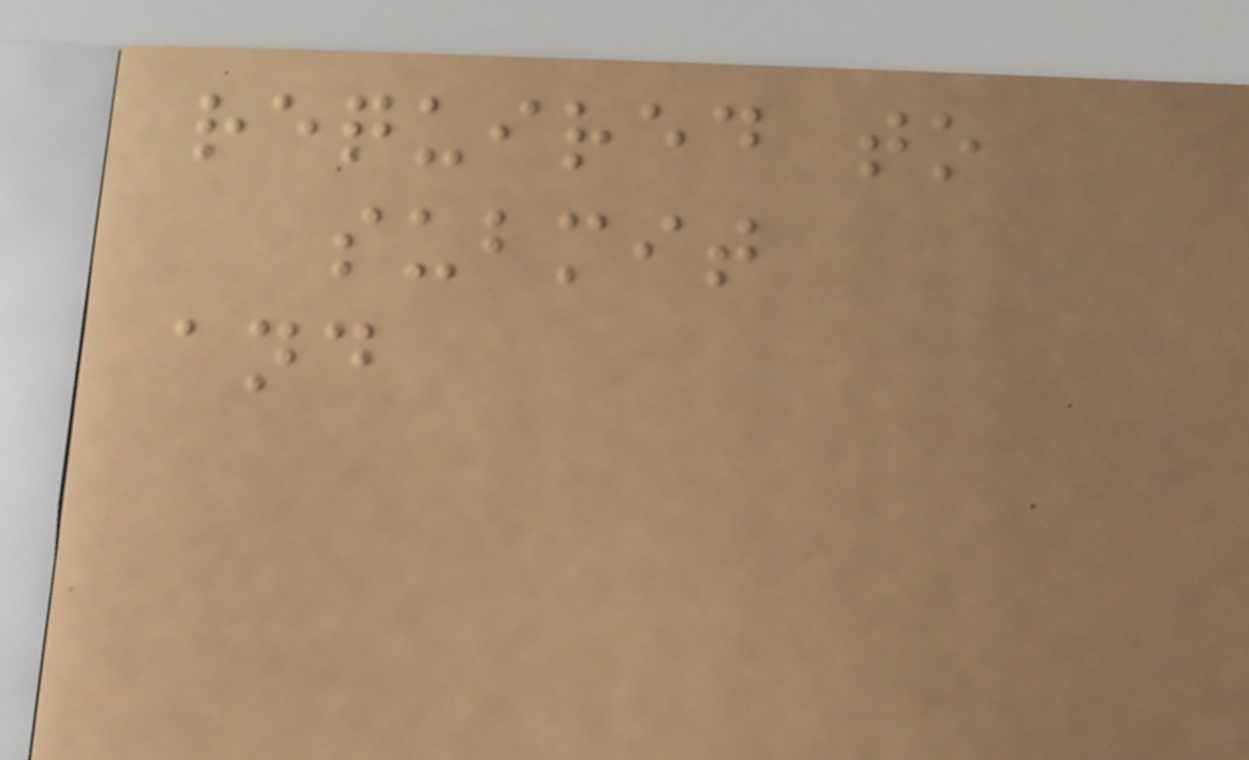required to
submit
and
